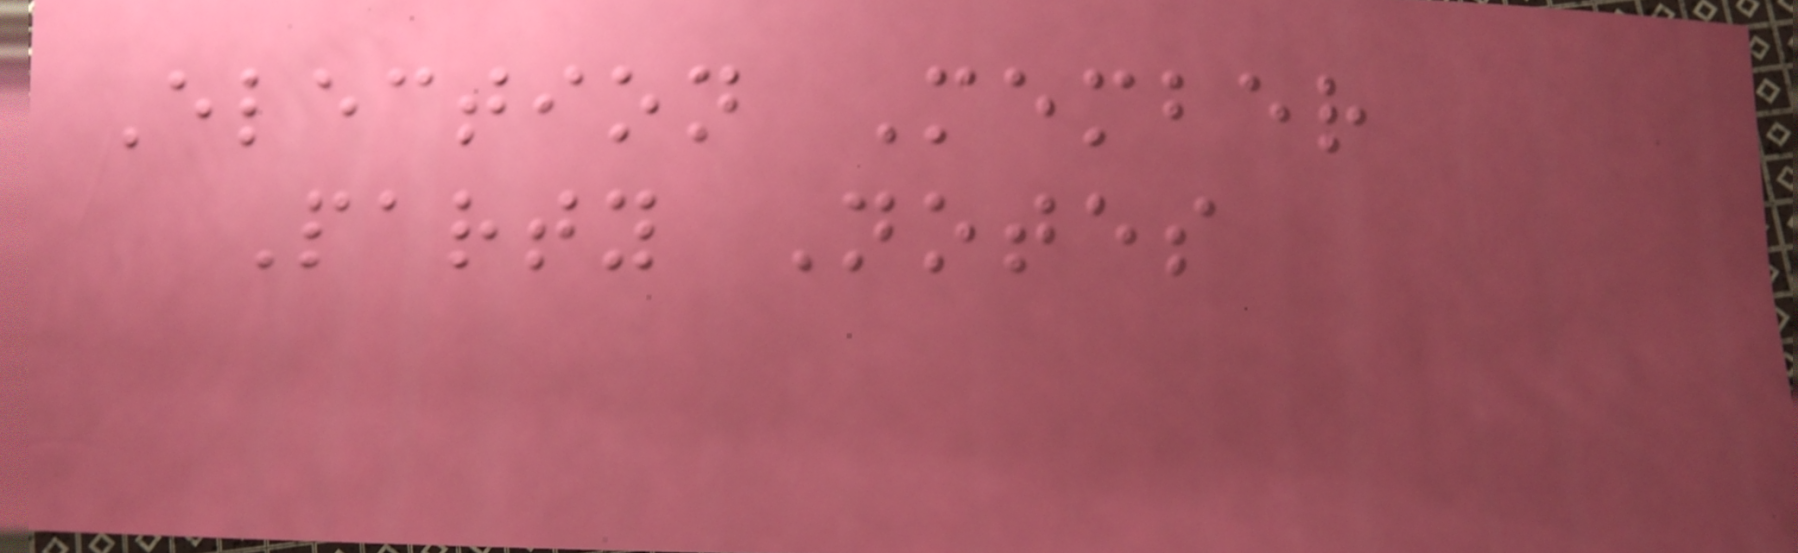Election Member
Party Notes
